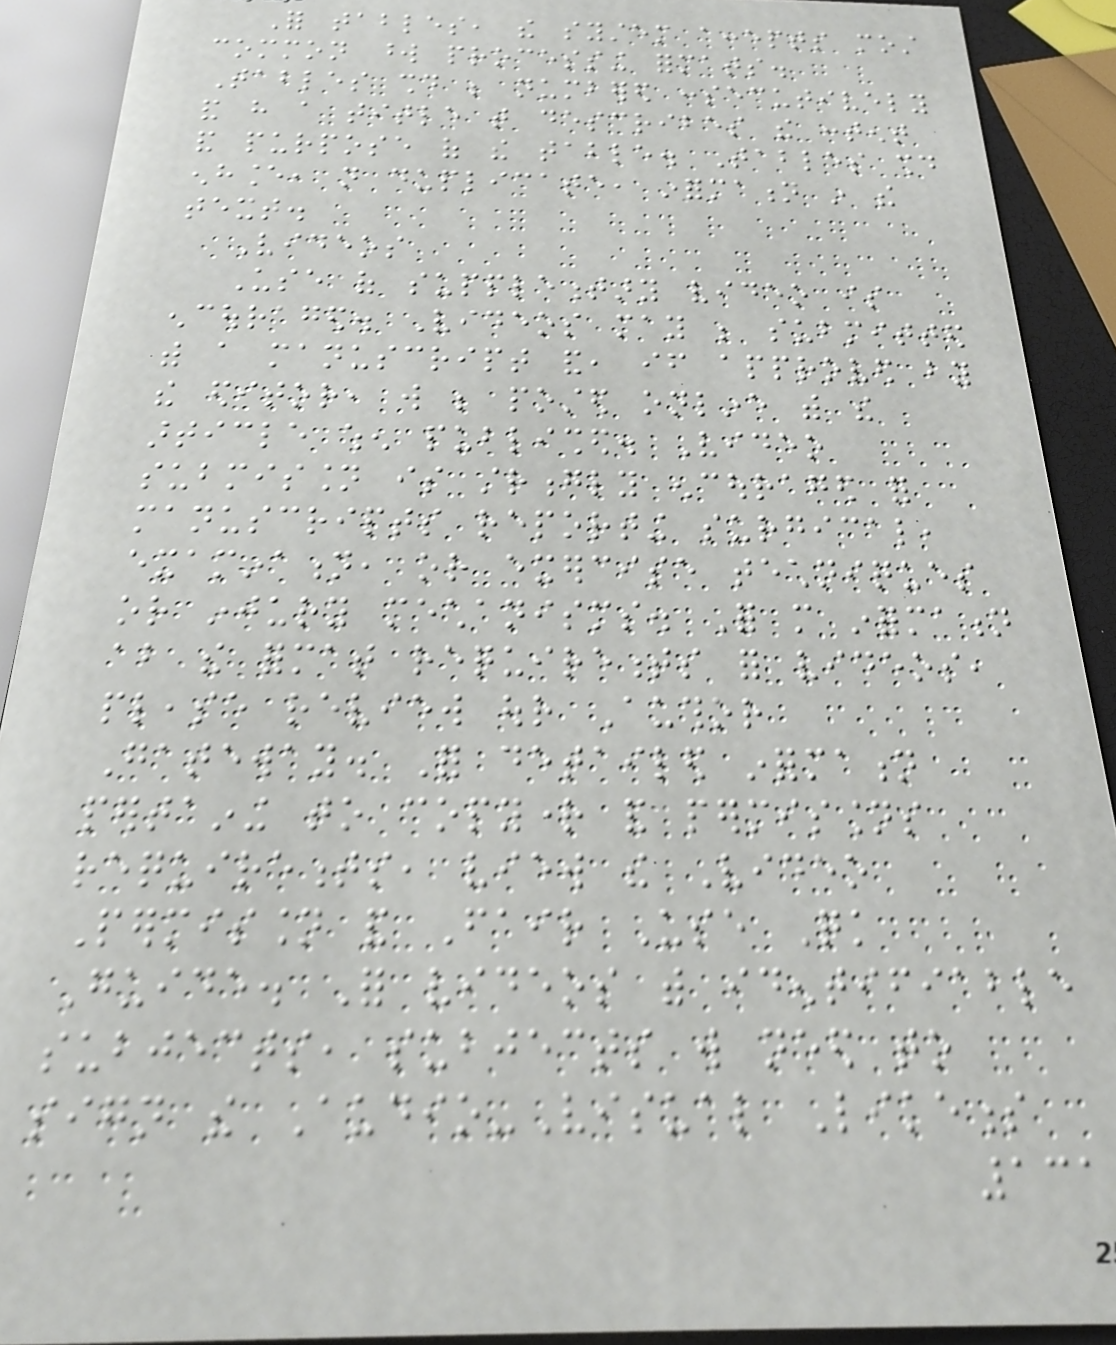For tables, the system accepts most
common word processing formats.
Tables should be numbered consecutively
and have a title that describes the content
and purpose of the table. Tables should
enhance, not duplicate, information in the
text.
Videos
Use of supplementary video is
encouraged. Videos may be submitted
with a manuscript and, if approved by
the editor, will be posted online with the
article when published. Video
submission is strongly encouraged for
manuscripts reporting surgical,
examination, or exercise techniques
or injury mechanisms. For more information
about the format requirements for videos,
please review our Author
Gateway. For detailed information
pertaining to copyright and permissions
requirements, view the Video
Permission and Fair Use Quick
Guide. For videos with identifiable
subjects, subjects will need to
sign the Audio-Visual Likeness
131
